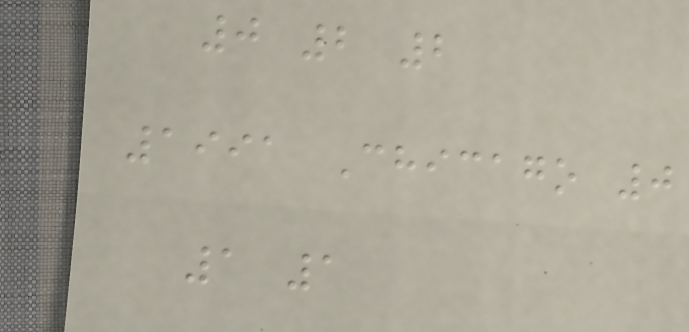0 2 2
1991 Chicago 0
1 1
